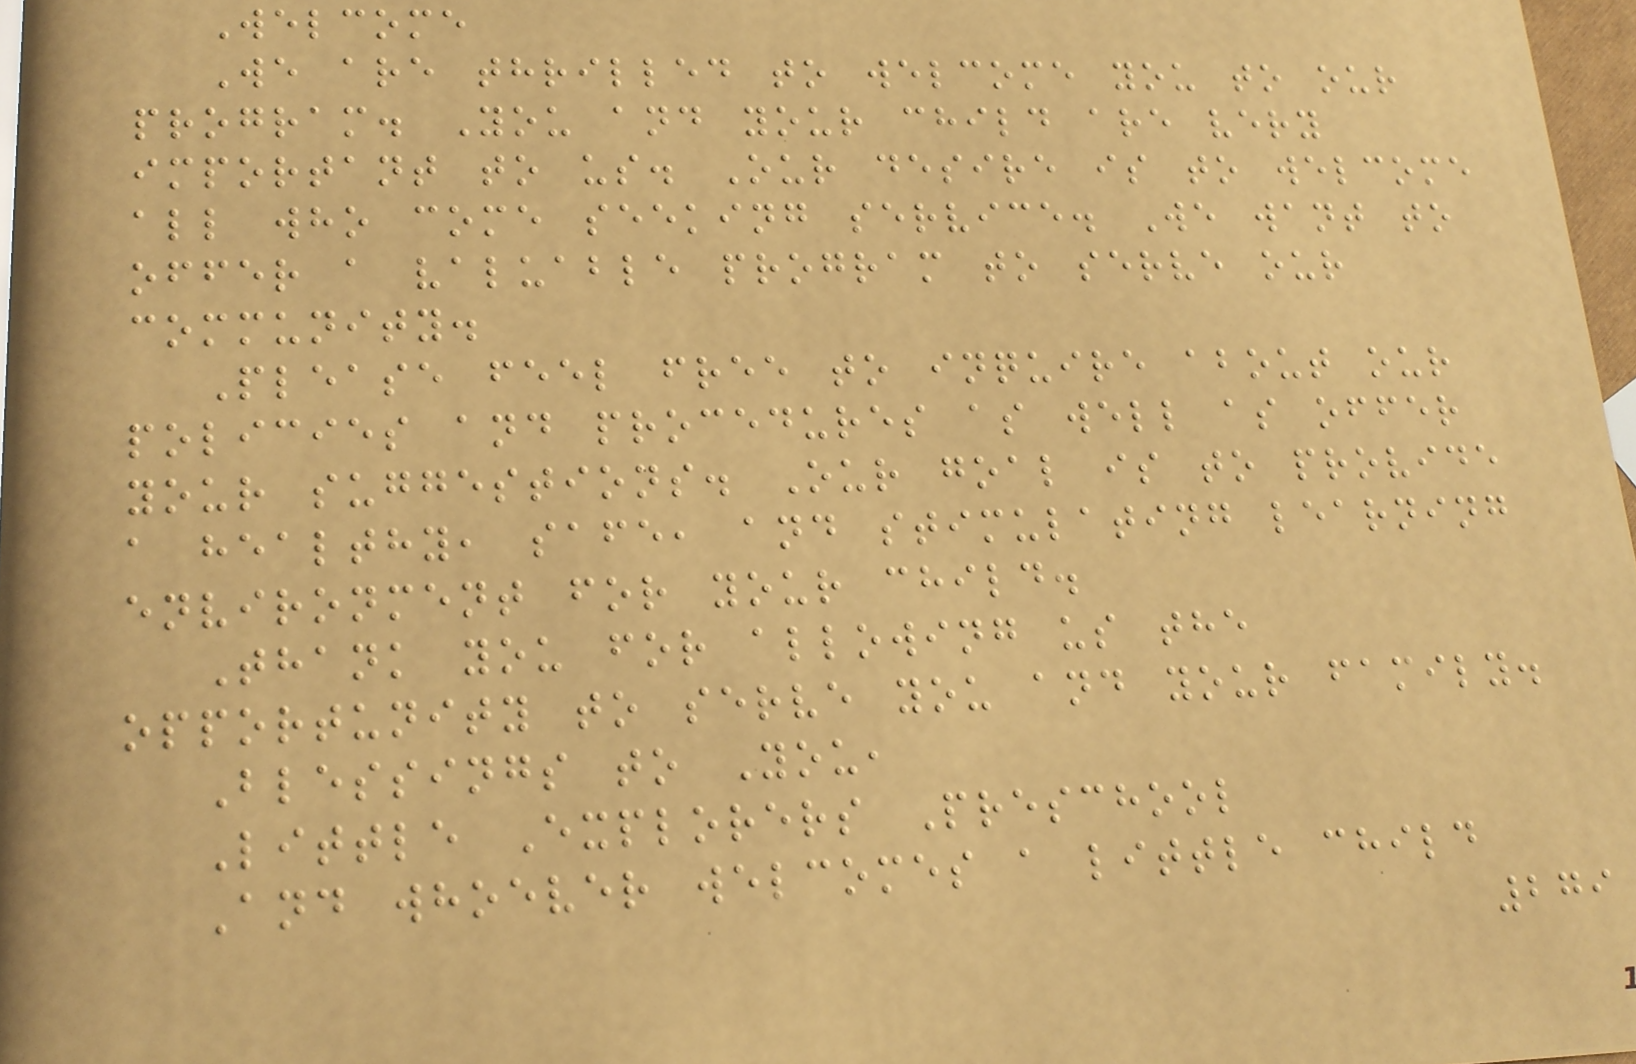Welcome
We are thrilled to welcome you to our
program. You and your child are very
important to us. Our desire is to welcome
all who come seeking service. We want to
offer a valuable program to serve our
community.
Please feel free to inquire about our
policies and procedures as well as offer
your suggestions. Our goal is to provide
a healthy, safe, and stimulating learning
environment for your child.
Thank you for allowing us the
opportunity to serve you and your family.
Blessings to You,
Little Explorers Preschool
And whoever welcomes a little child
279
